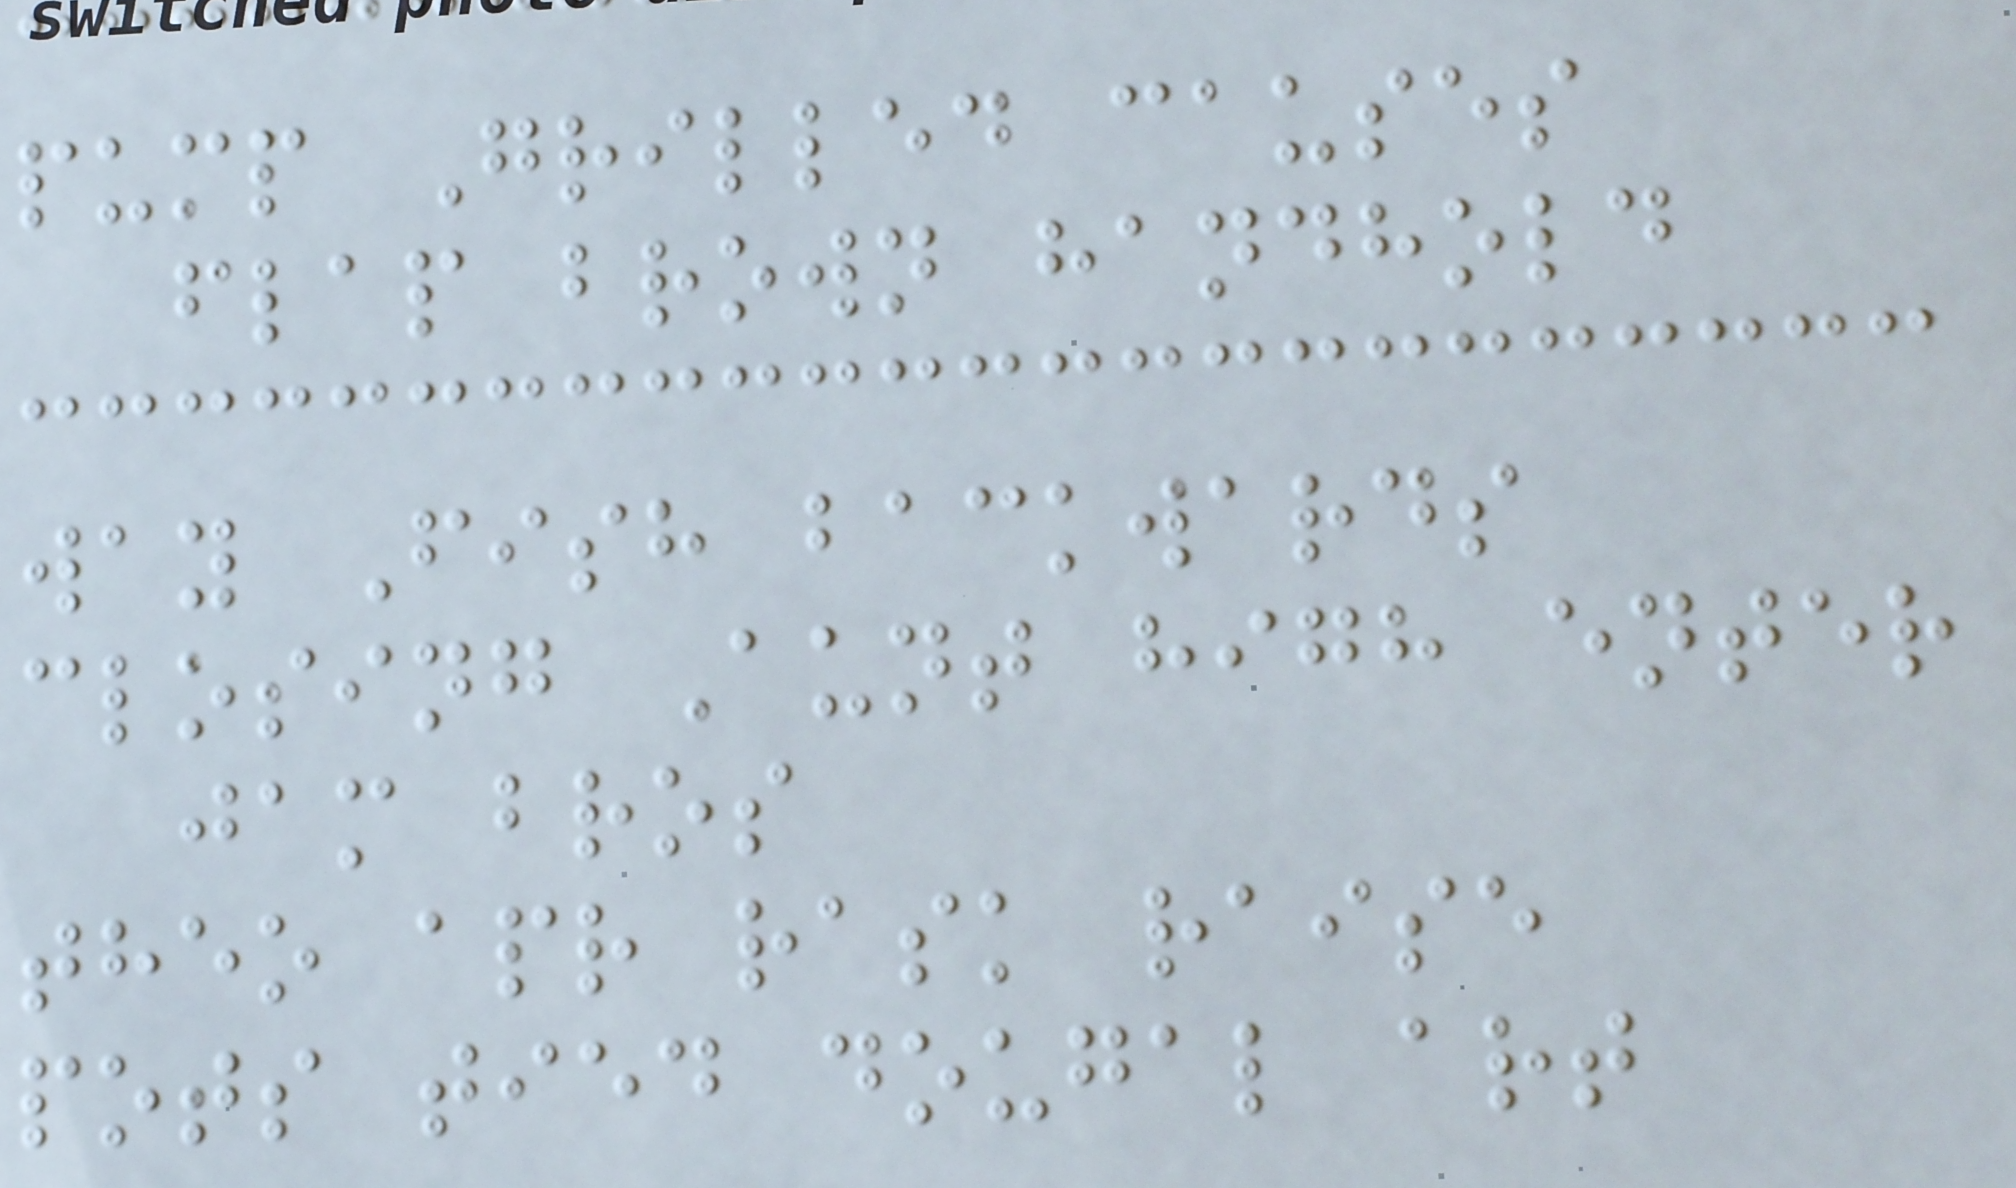pump Grilled causes
flap brown handhold
way Fish backwards
closing Aunt high enter
jam bros
theo apr rask raise
pots tied dougal art
